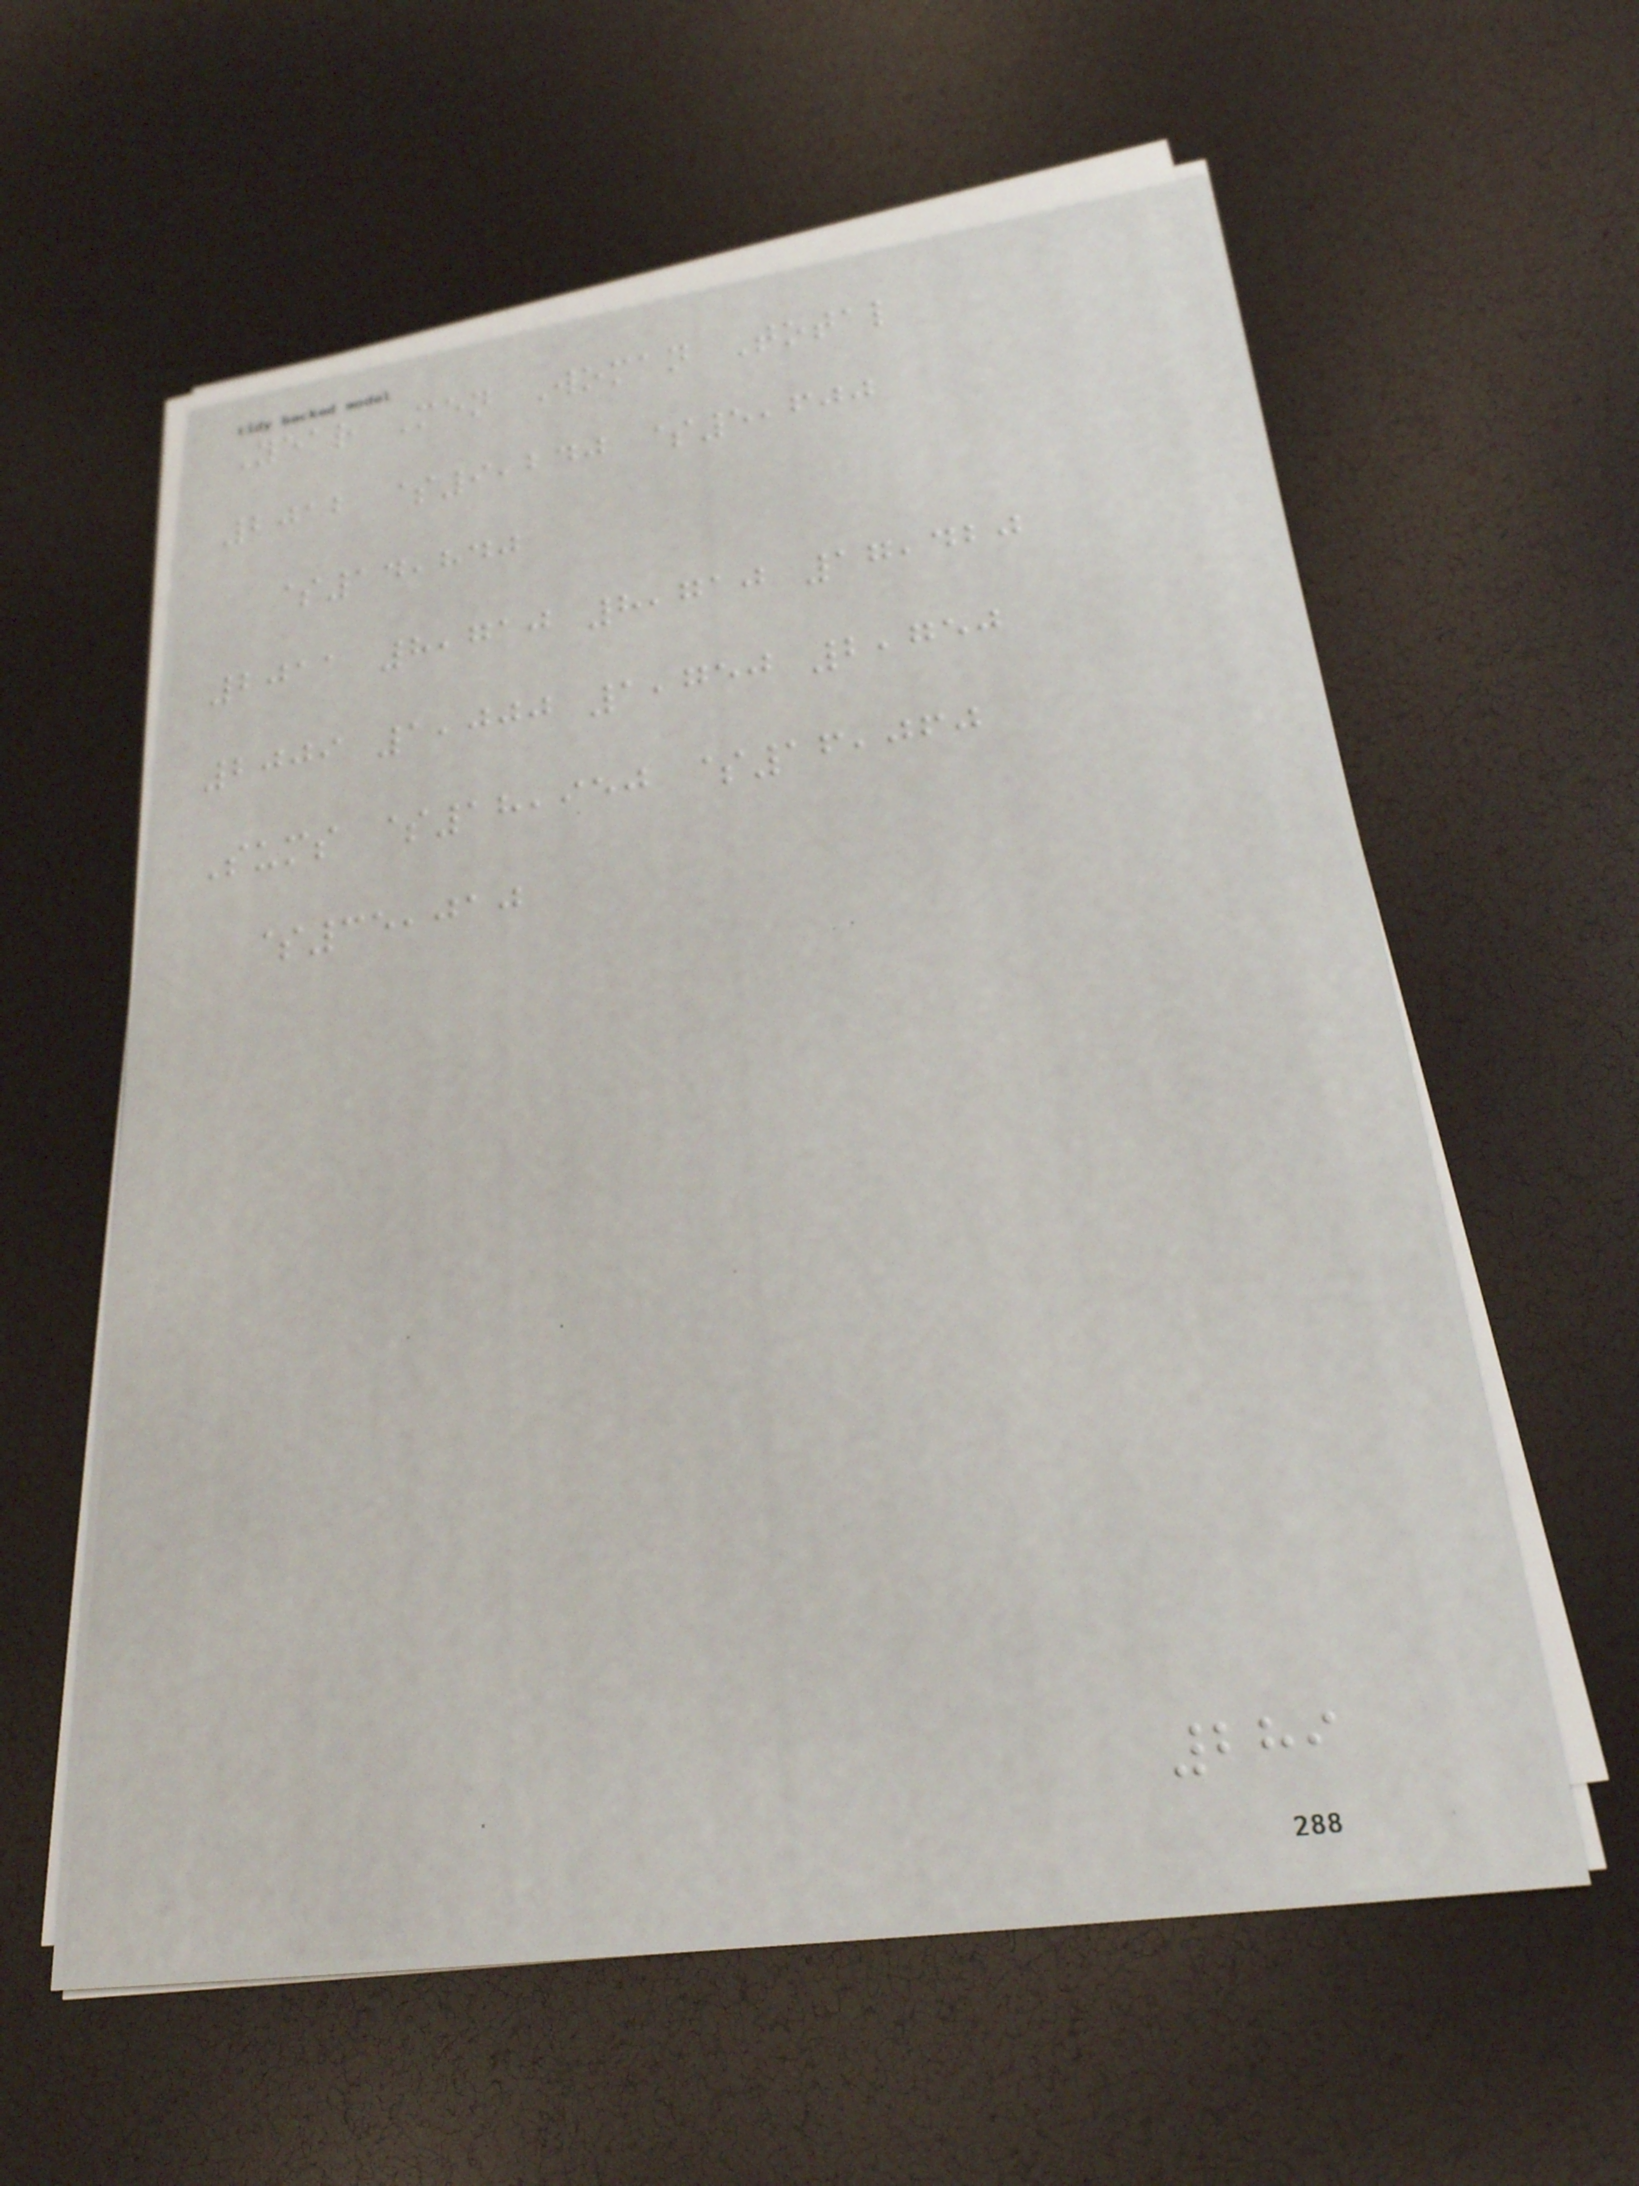Year Men Woman Total
2012 $9,240 $5,600
$14,840
2011 8,710 8,710 17,420
2009 1,000 1,750 2,750
Sums $18,950 $16,060
$35,010
289
